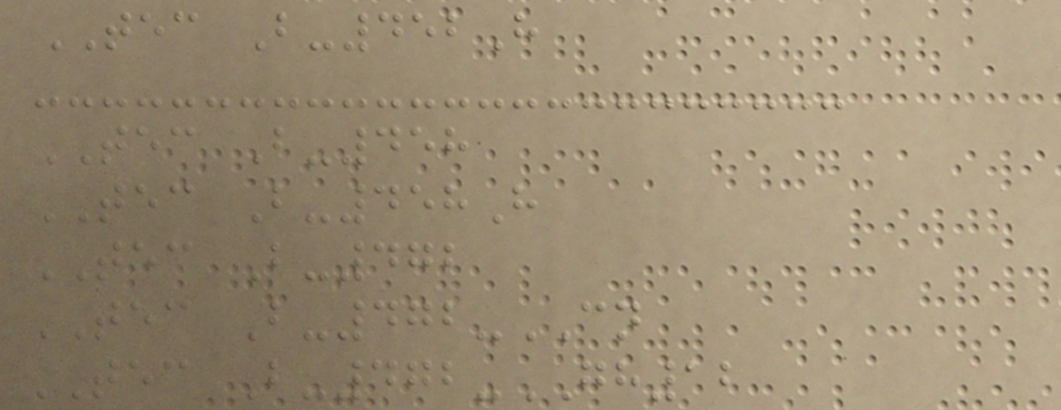TEC B-452H
TEC B-458
TEC B-458H
TEC B-472
TEC B-472-CN
TEC B-472-GH12
